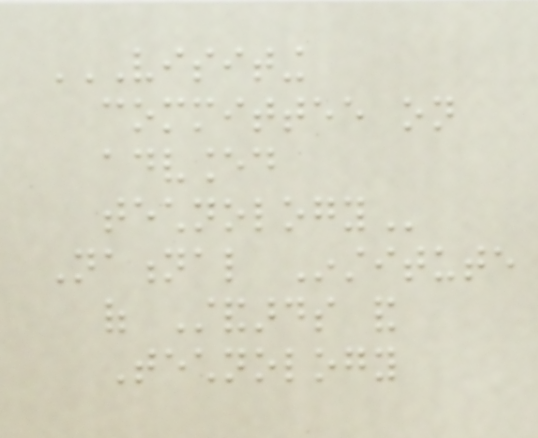VISITING
COMMITTEE ON
ADVANCED
TECHNOLOGY
National Institute
of Standards and
Technology
